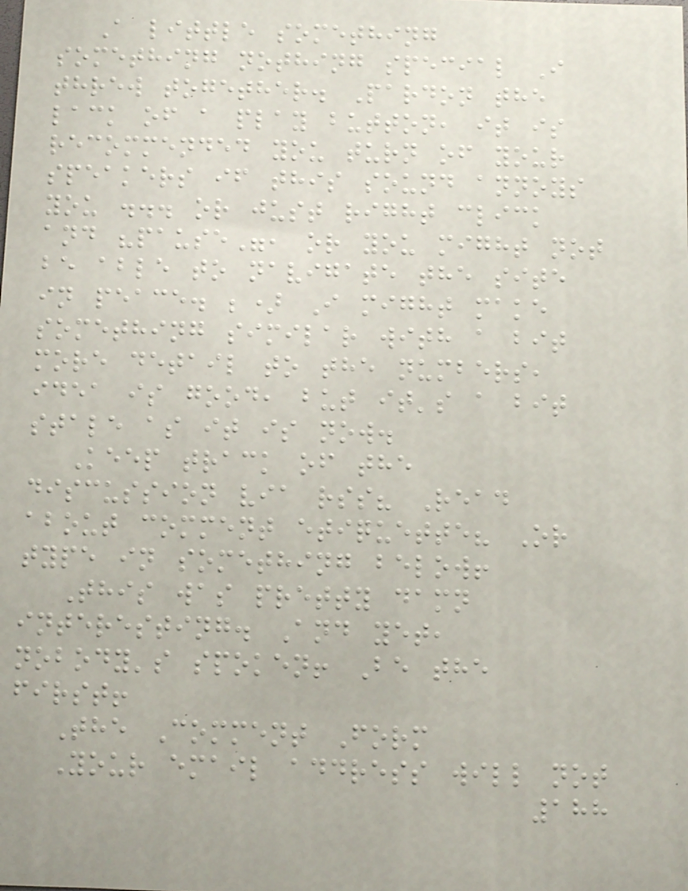A little something
something nothing special I
threw together. Pardon the
lack of a play button, it is
recommended you turn of your
speakers if this sound annoys
you ... or just right click
and "pause", or you might not
be able to navigate the site
in peace. ;) I might make
something similar with a bit
more detail to the numbers,
idea is good, but it's a bit
stale as it is now.
Keep track of the
discussion via rss? Read
about comment etiquette? Or
type in something below!
This was pretty damn
interesting. And yet,
nobody's spoken! Be the
first!
The Comment Form
Your email address will not
188
